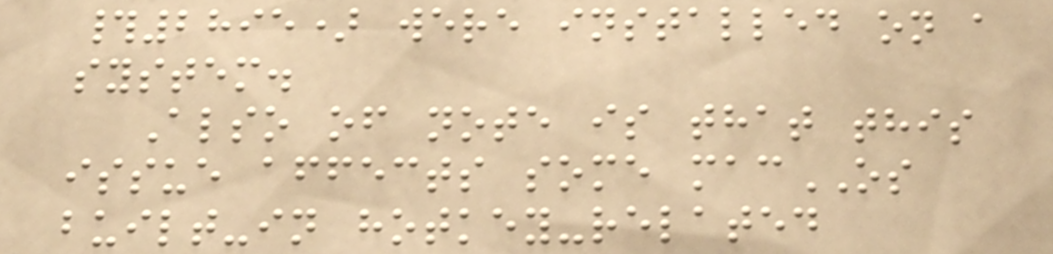#2895) were installed on a
system.
Also of note is that this
issue affects some macOS
built-in hotkey-related
